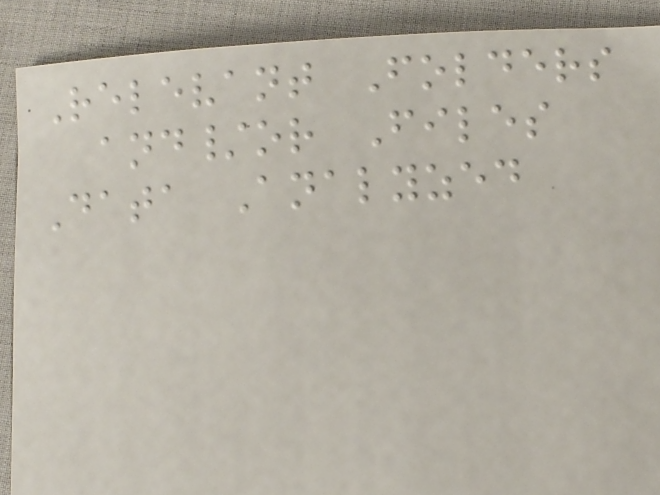Relevant Folders
and/or Files
Data Analyzed
